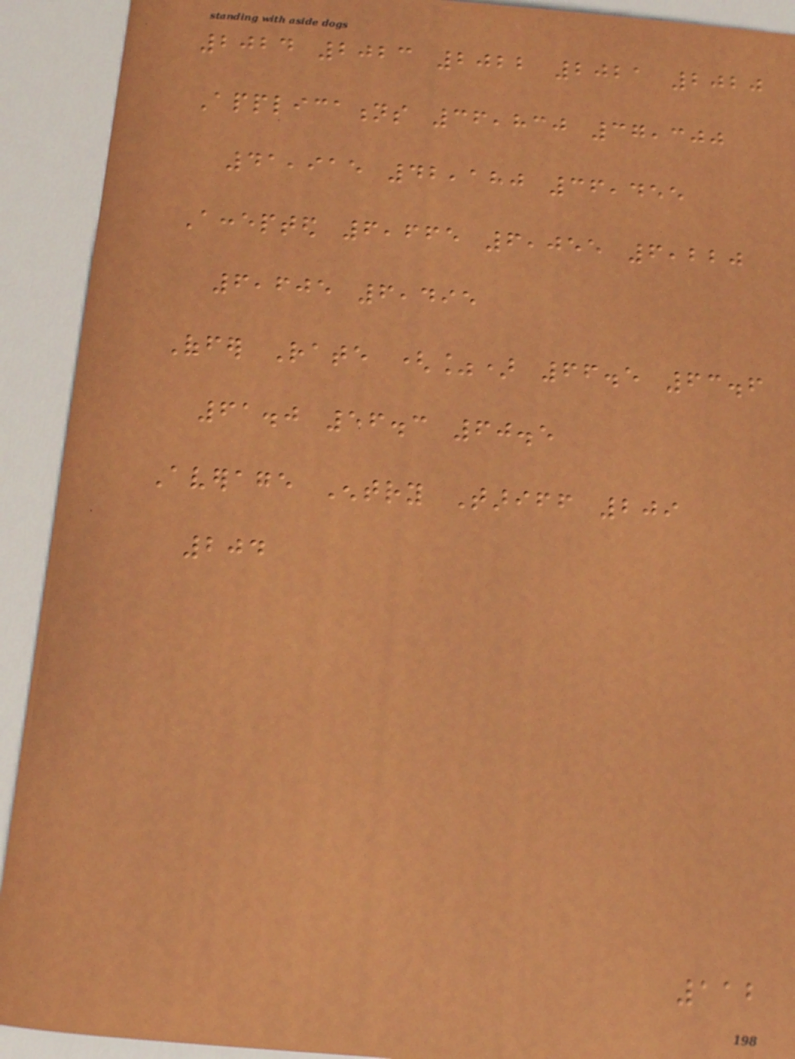2024 2023 2022 2021 2020
Applications 36,830 37,300
41,915 42,180 36,455
Accepted 6,665 6,055 6,220
6,605 6,495
Offer Rate (%) 66.5 63.6
61.0 56.3 60.5
Average Entry Tariff 209
204
112
